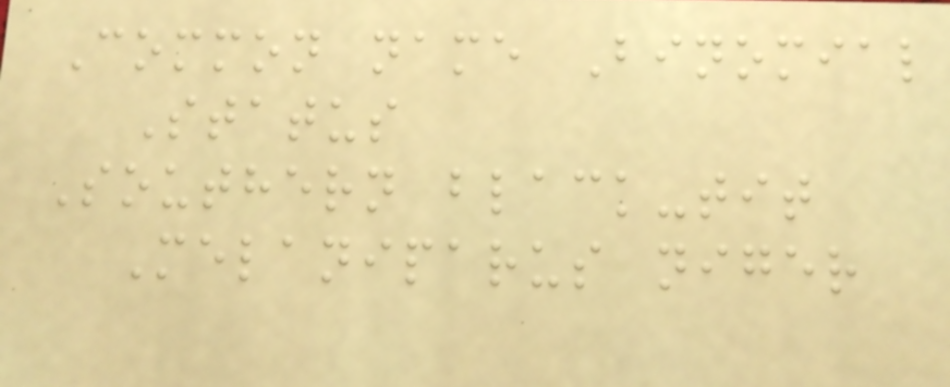Common name Binomial
Status
Southern black-tit
Melaniparus niger
